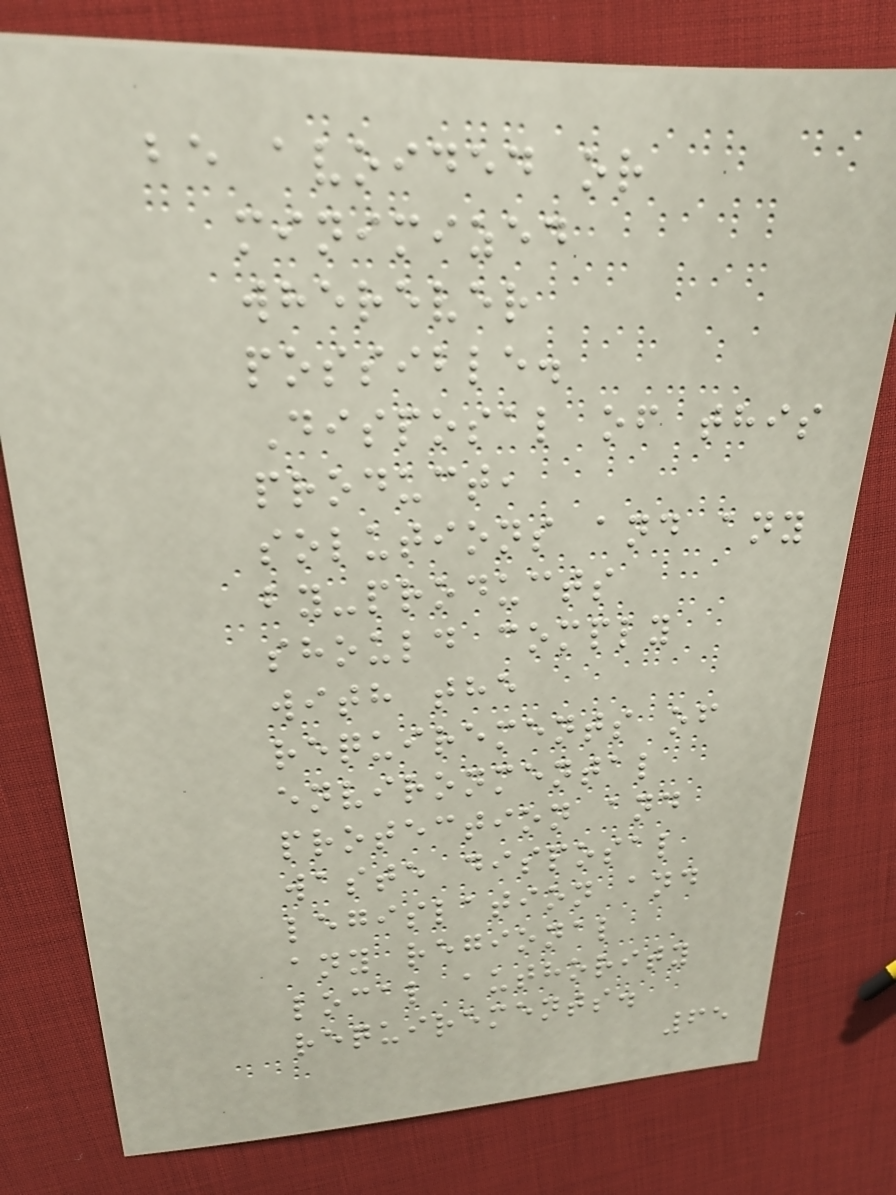be avoided or
minimized
wherever
possible.
Disposal of this
product,
solutions and any
by-products
should comply
with the
requirements of
environmental
protection and
waste disposal
legislation and
any regional
local authority
requirements.
65
